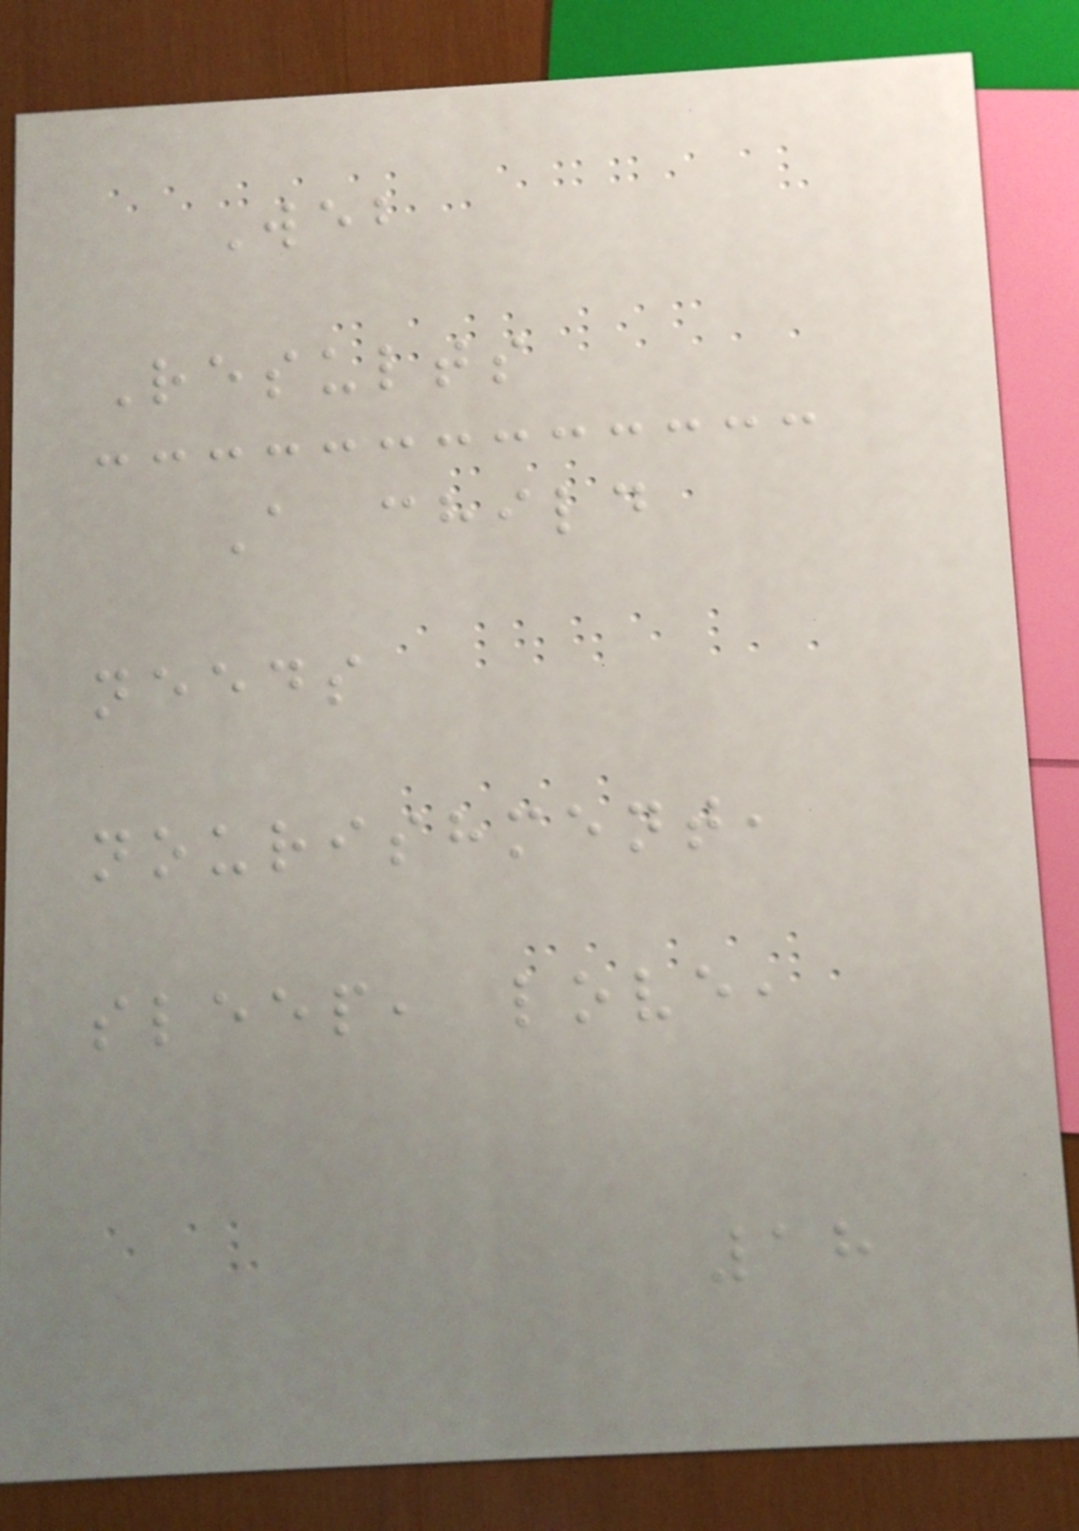Web
Results
A child
needs
nourishment,
sleep, love,
18
